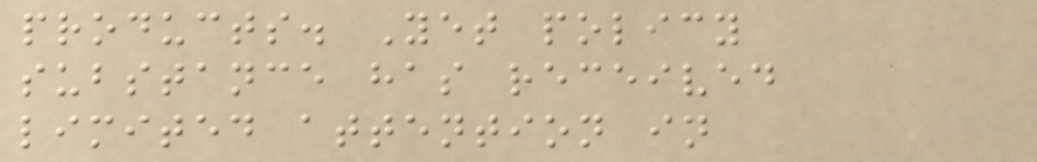products. Yet policy
substance has received
limited attention in
